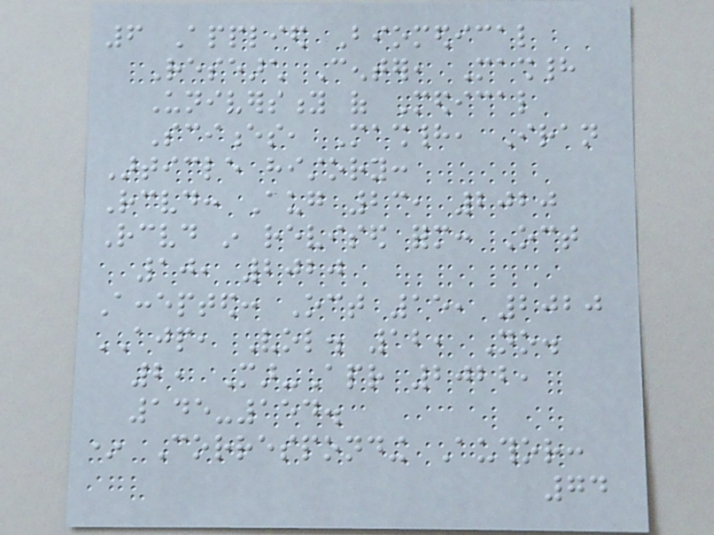6 Applied Biomedical
Research Center, Mashhad
University of Medical
Sciences, Mashhad, Iran
Article history:
Received: Aug 23, 2020
Received in revised form: Oct
10, 2020
Accepted: Oct 15, 2020
AJP, Vol. 12, No.
2, Mar-Apr 2022,
145-154.
* Corresponding Author:
74
